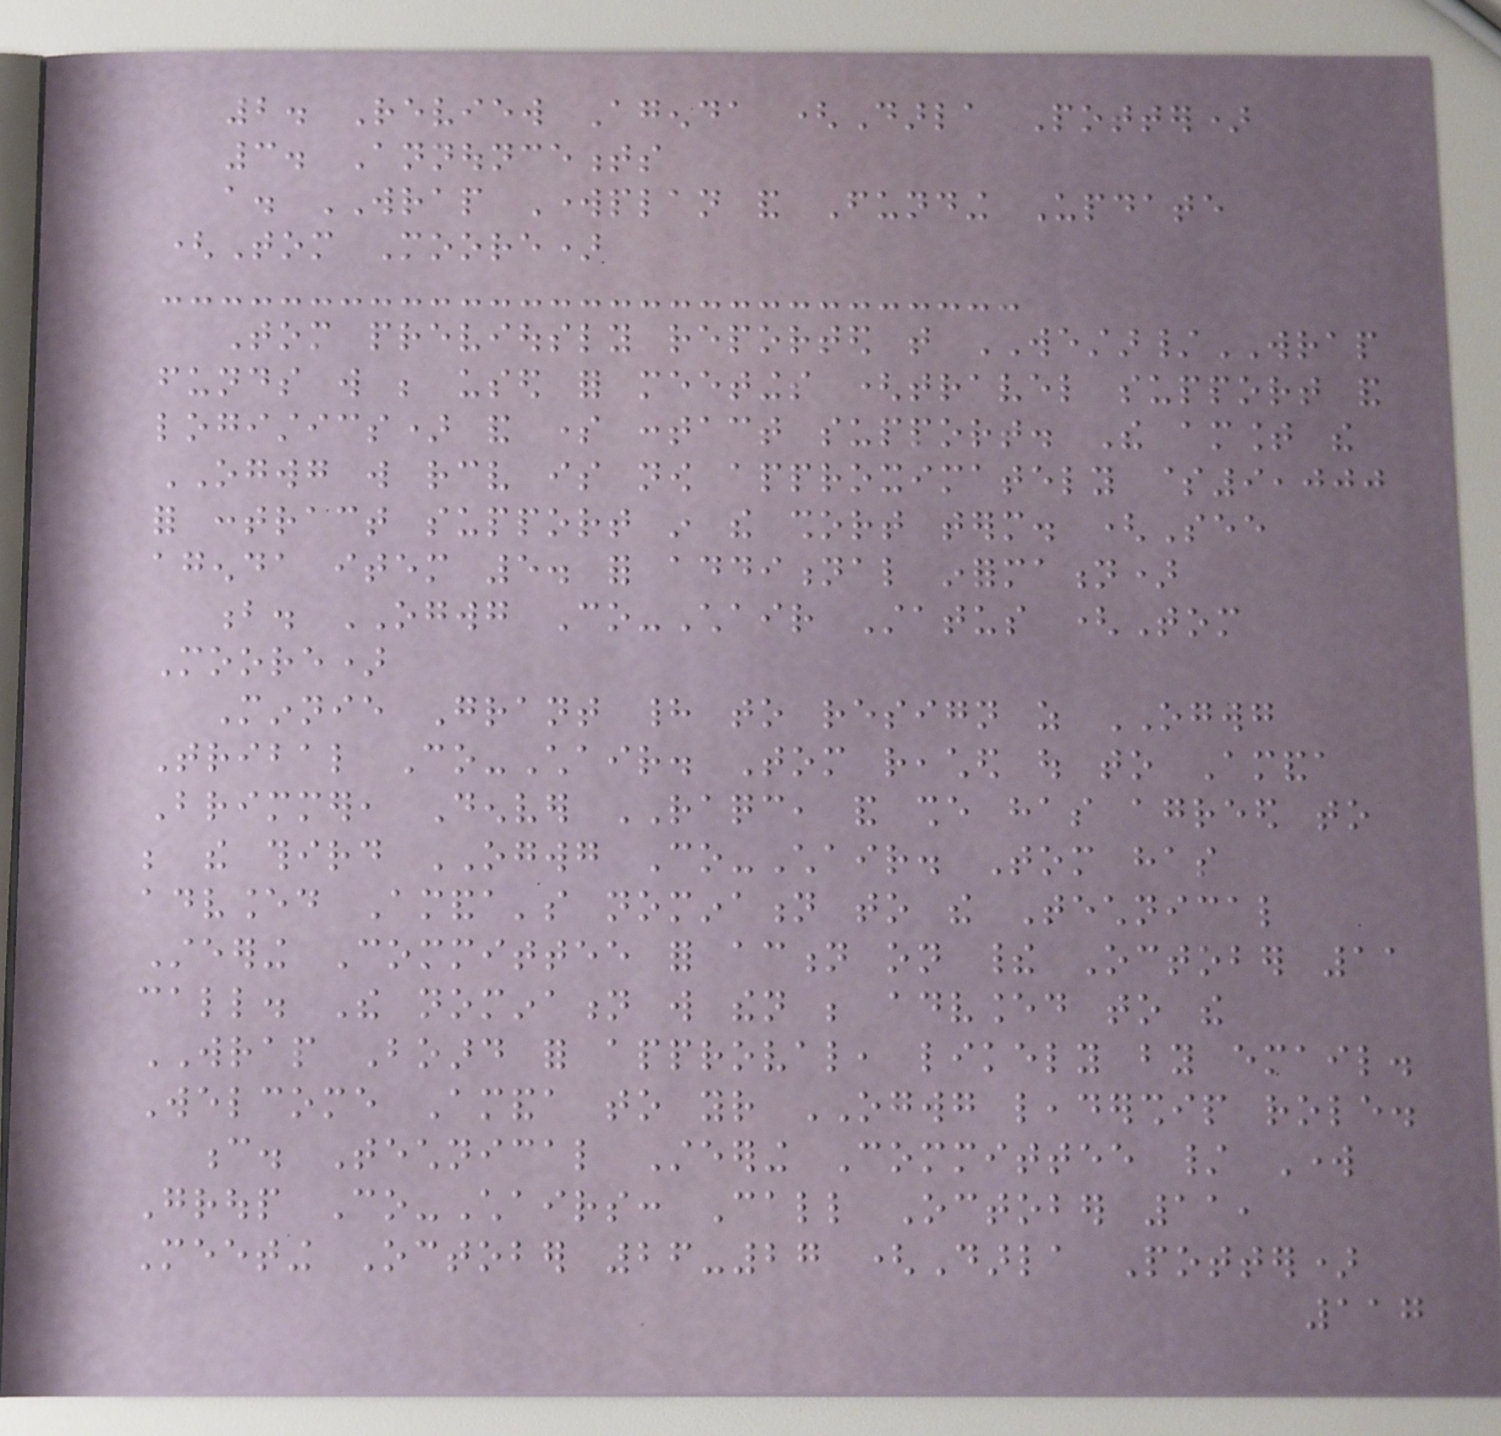2. Review Agenda (Darla Potter)
3. Announcements
a. WRAP Workplan and Funding Update
(Tom Moore)
Tom previously reported that WESTAR/WRAP
funds will be used for meetings (travel support and
logistics) and some contact support. The amount the
OGWG will receive is now approximately $9,000
for contract support in the short term. (See
agenda item 5. for additional information)
b. OGWG Co-Chair Status (Tom
Moore)
Minnie Grant had to resign as OGWG
Tribal Co-Chair. Tom reached out to Amanda
Brimmer, Denver RAQC, and she has agreed to
be the third OGWG Co-Chair. Tom has
advanced Amanda's nomination to the Technical
Steering Committee for action on their October 11
call. The nomination will then be advanced to the
WRAP Board for approval, likely by email.
Welcome Amanda to your OGWG leadership role.
c. Technical Steering Committee / Work
Group Co-Chairs: Call October 11,
Meeting October 26-27 (Darla Potter)
117
